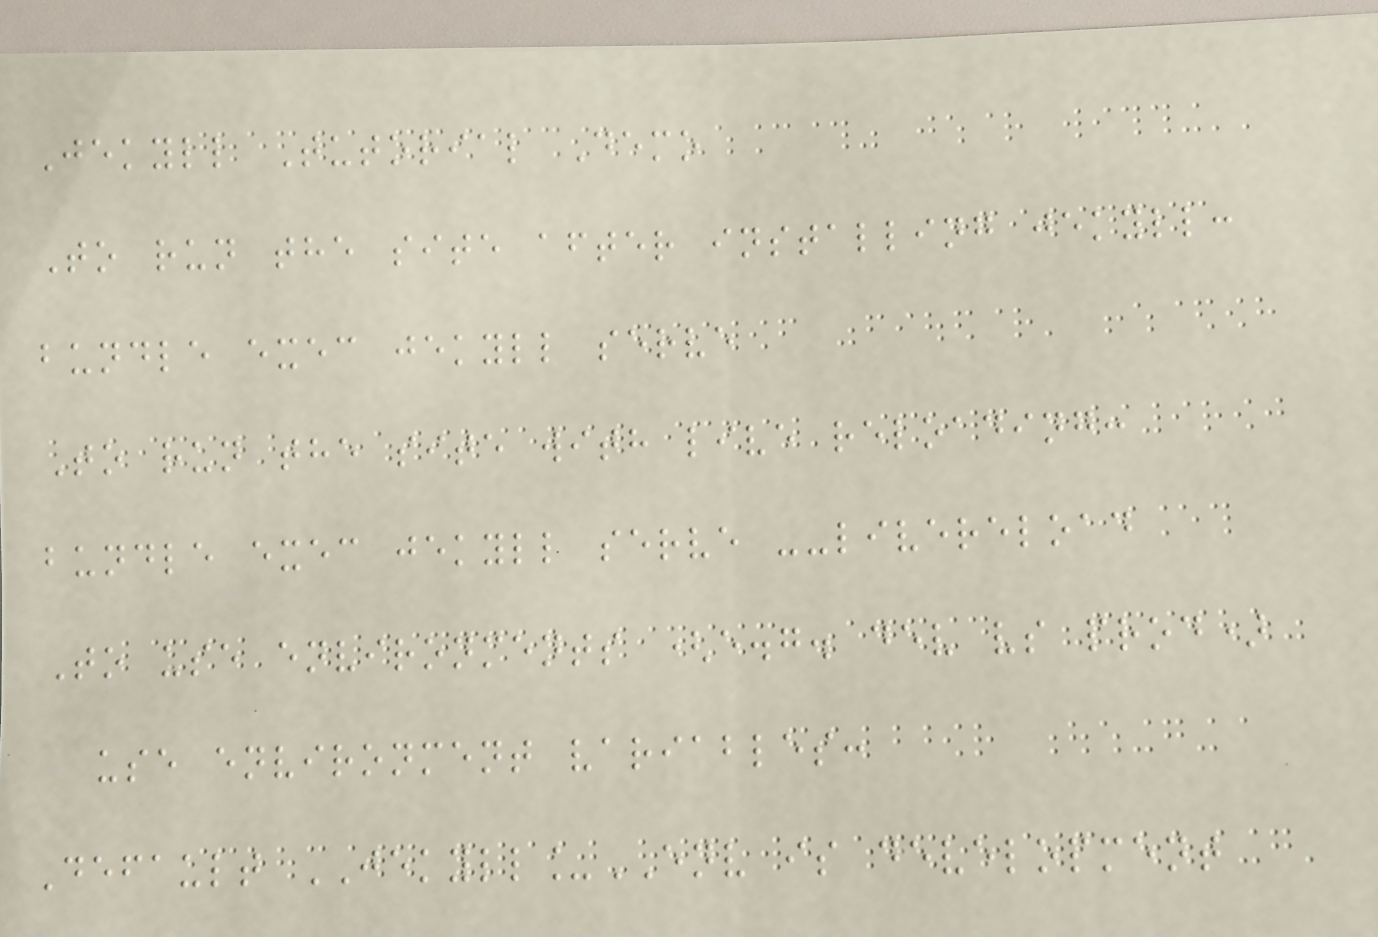Jekyll Tutorial Demo
To run the site after installing jekyll:
bundle exec jekyll serve
To run the site with live reloading:
bundle exec jekyll serve --livereload
To use environments (e.g. dev vs prod)
use environment variables:
Default JEKYLL_ENV is development
